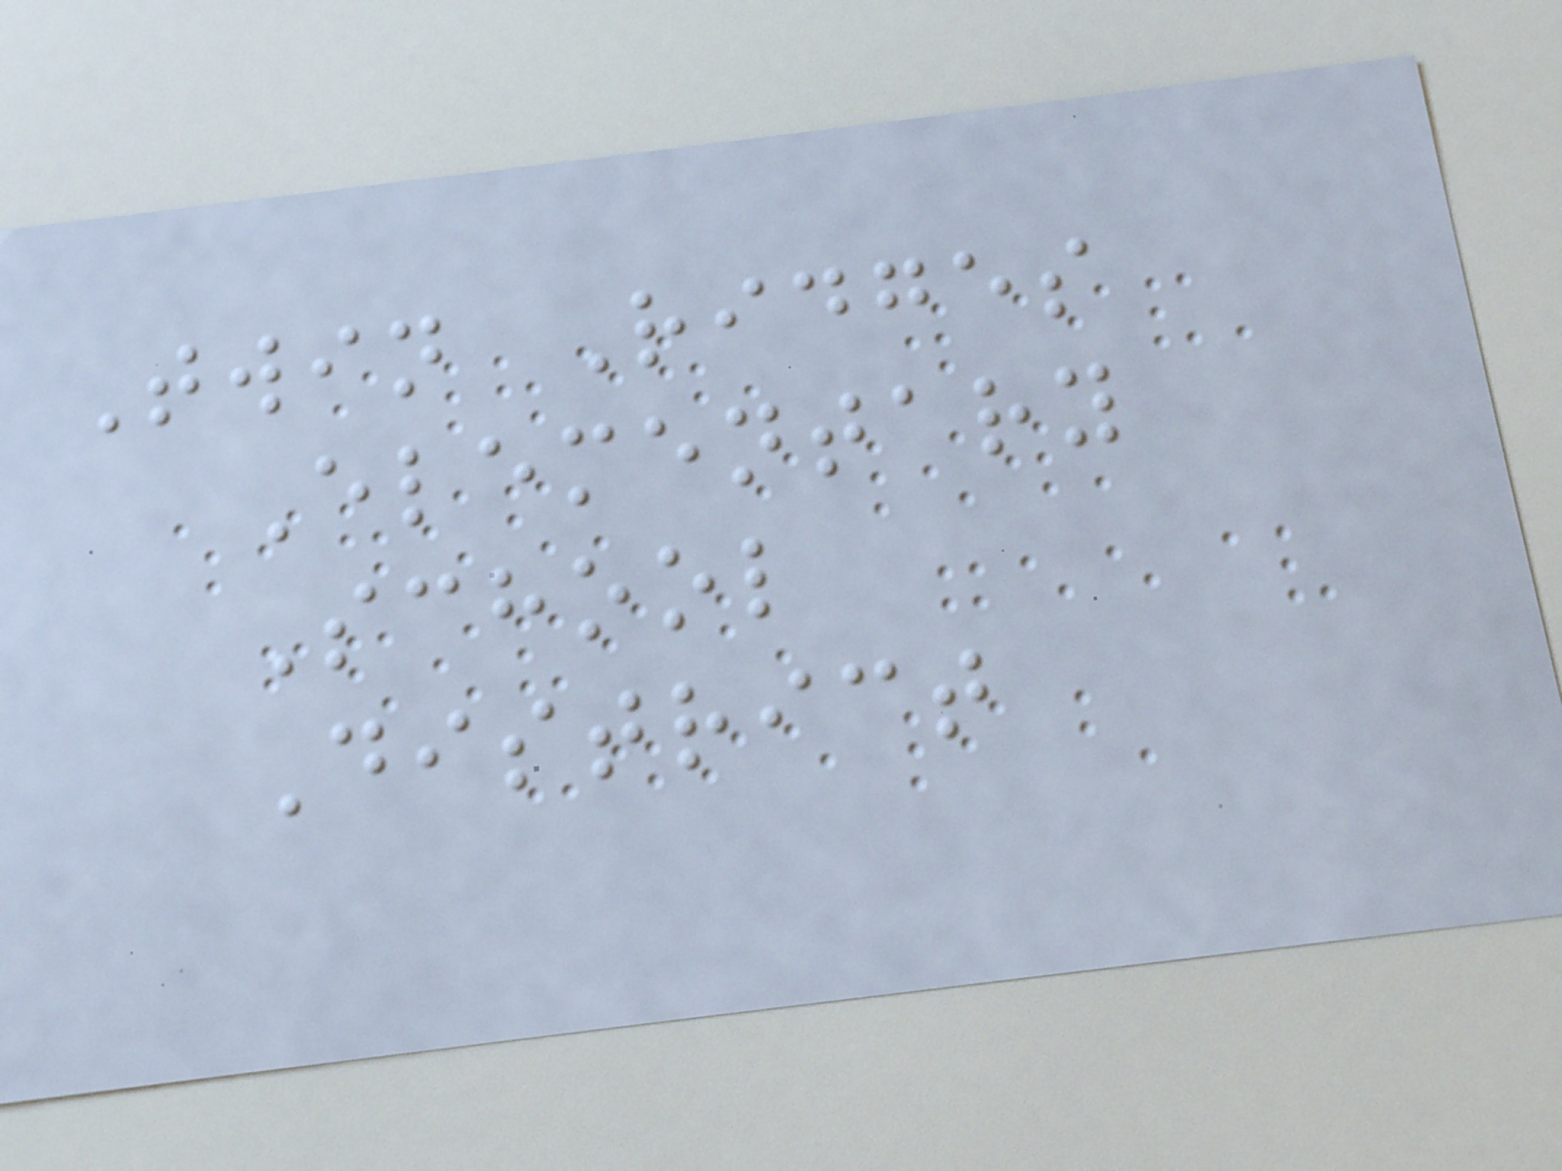Twin Ridges
Elementary
School
District
